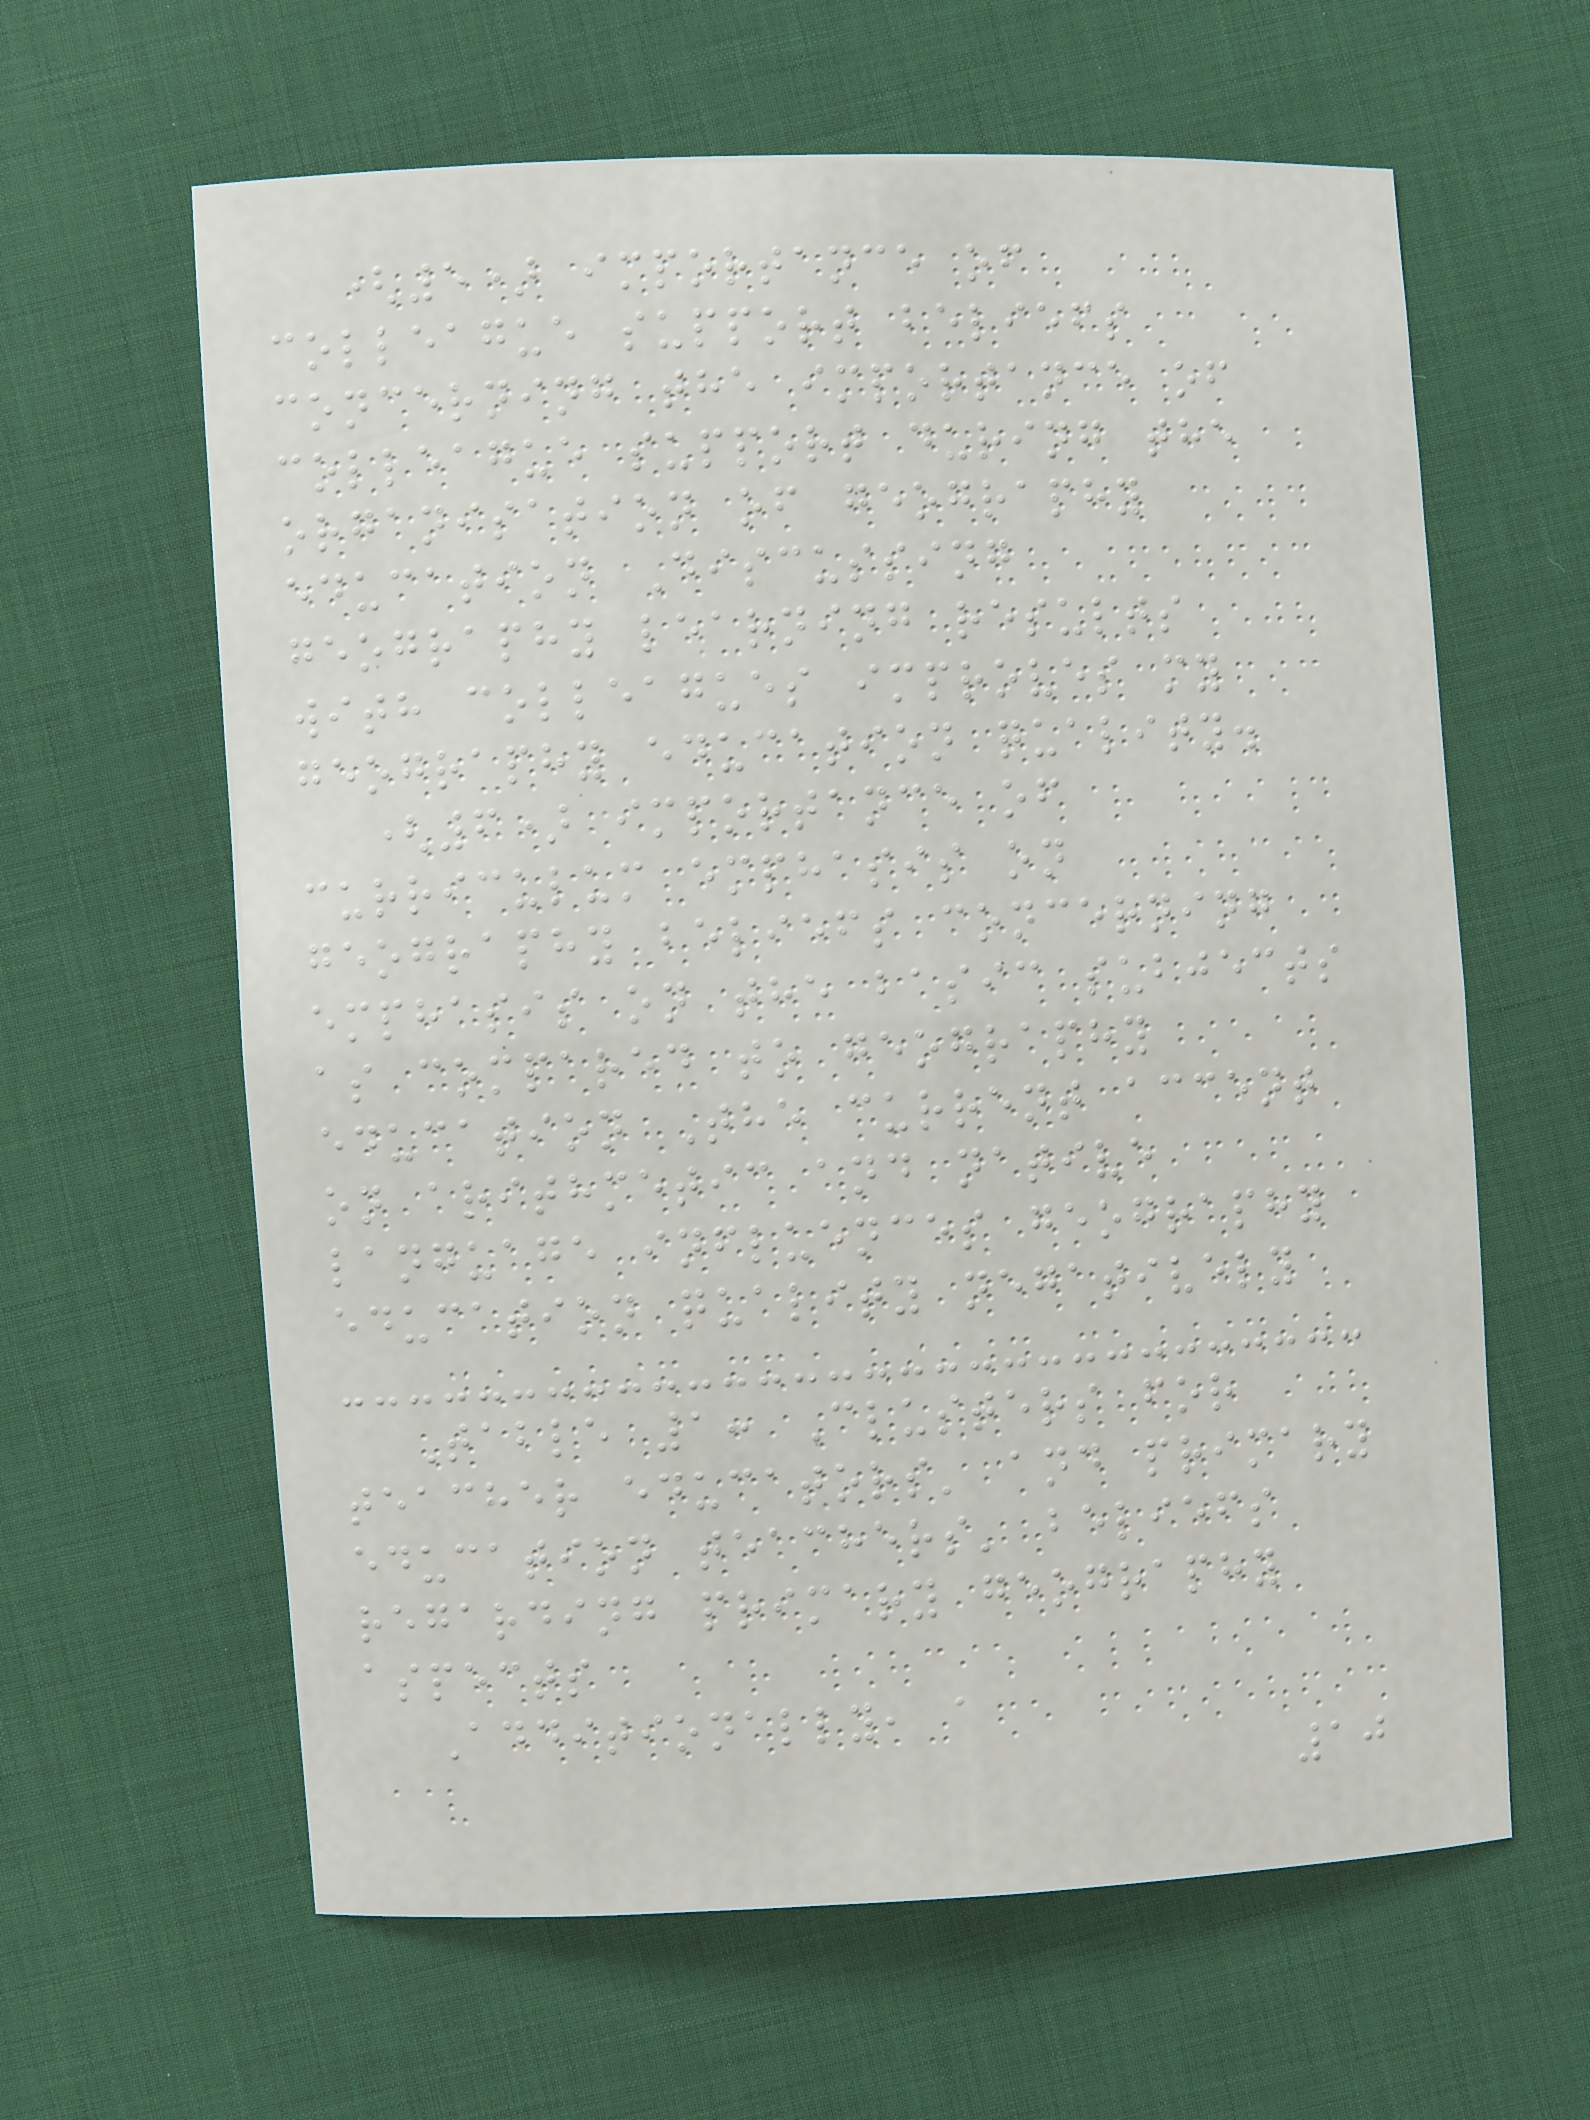(5) importance of
colleague support beliefs
concerning the importance of
colleague support during the
organisation of geography
education Discussing
geography learning results
with colleagues improves my
geography education quality.
(6) importance of
curriculum emphasis on
geography beliefs concerning
emphasis on the basic subjects
as compared to geography
education The current accent
on arithmetic and native
language influences geography
education quality negatively
Table 1: Clusters for
teacher educators' and primary
education teachers' beliefs
regarding primary geography
aspects
Additionally, a
10
